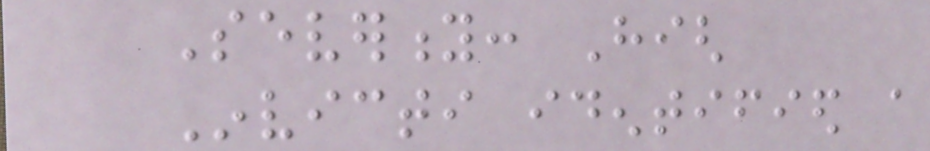Severity: High
Invicti identified a
